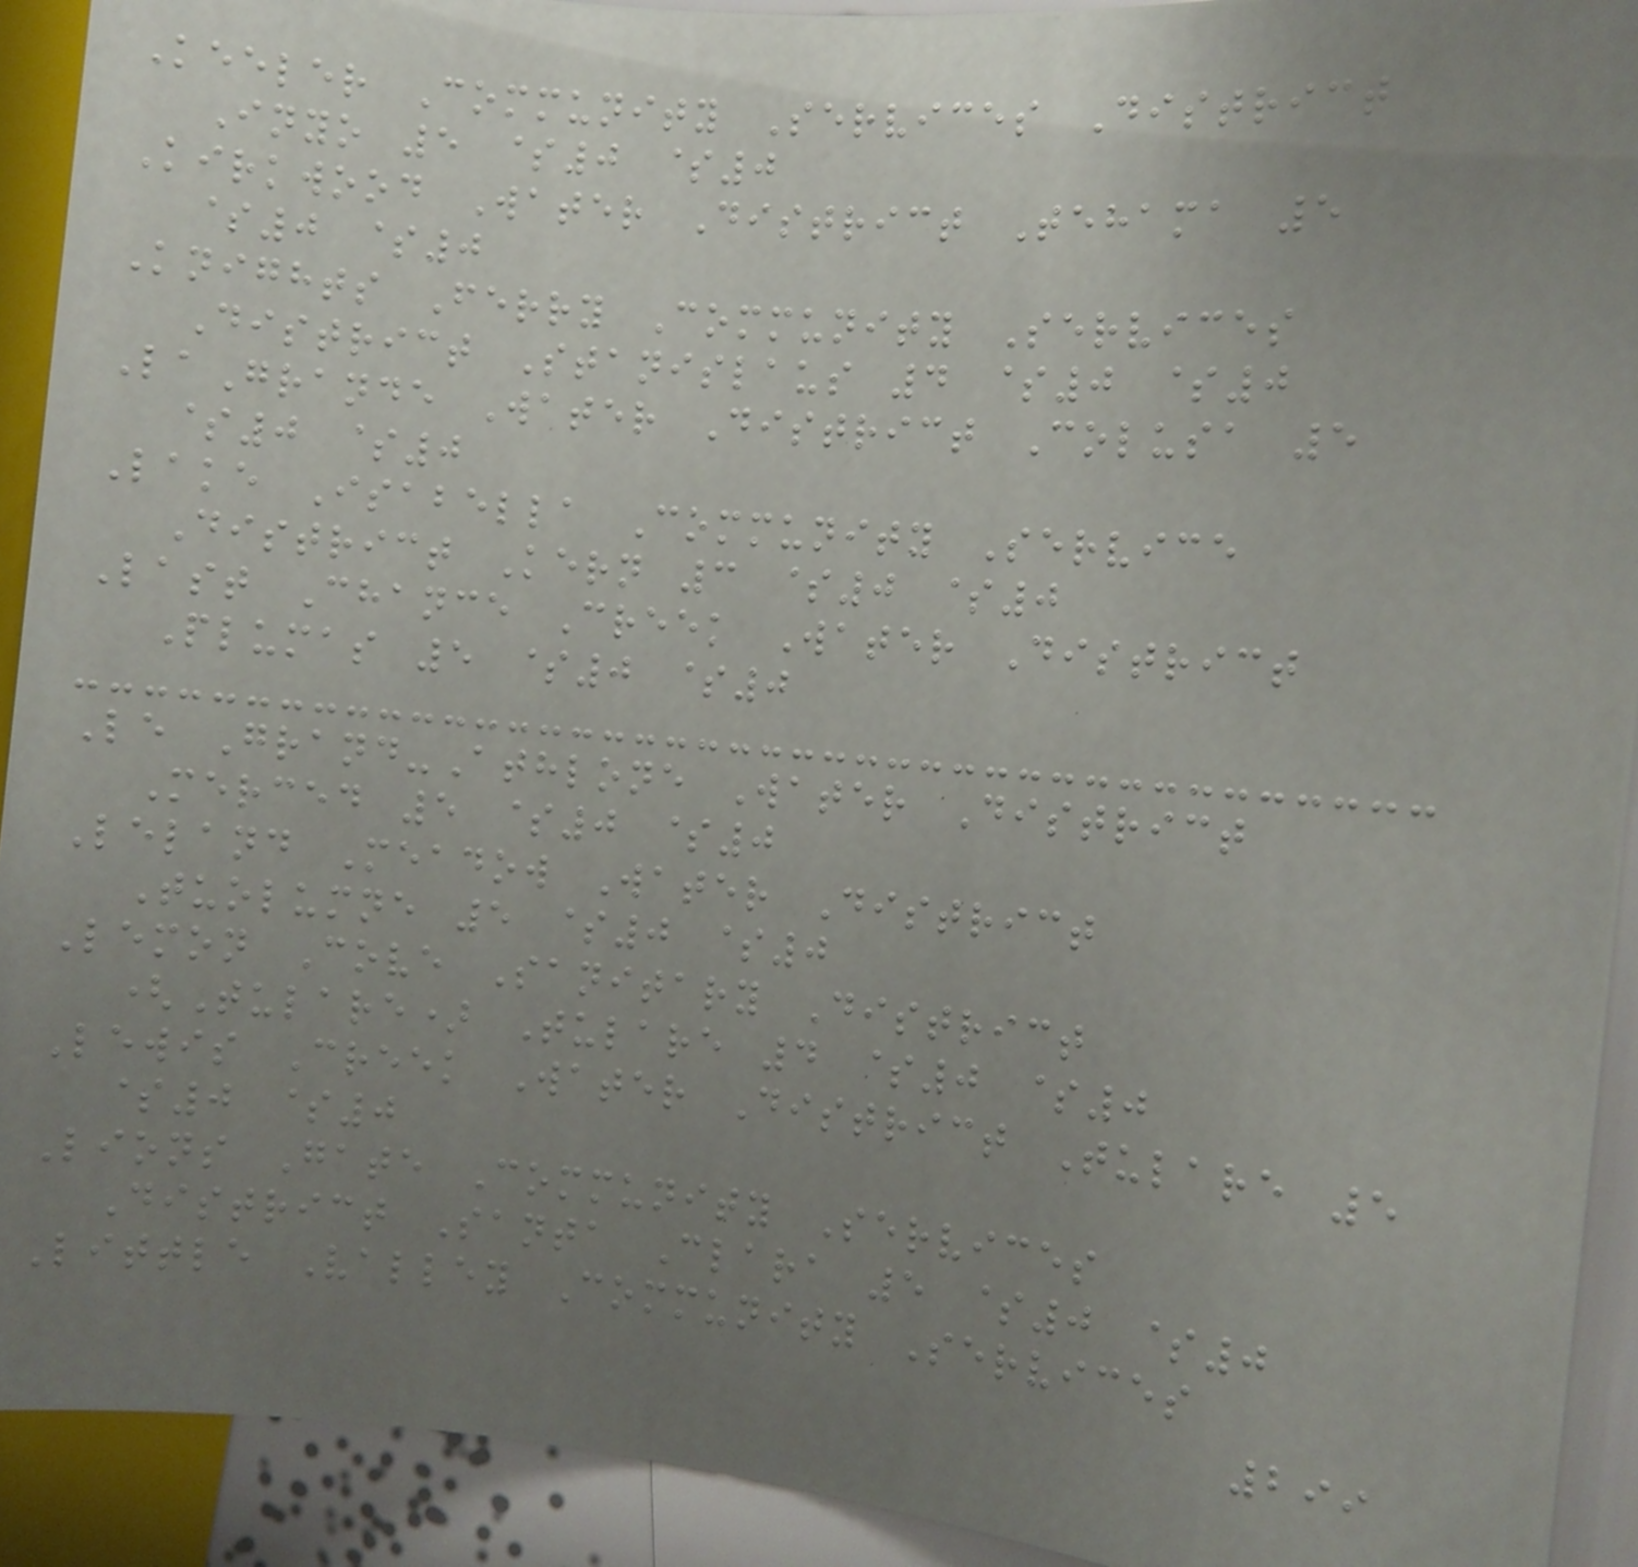Keeler Community Services District
Inyo 5 $0 $0
Kirkwood Water District Tehama 5
$0 $0
Knights Ferry Community Services
District Stanislaus 4 $0 $0
LaGrande Water District Colusa 5
$0 $0
Lake Isabella Community Service
District Kern 3 $0 $0
Last Chance Creek Water District
Plumas 5 $0 $0
Le Grand-Athlone Water District
Merced 5 $0 $0
Leland Meadow Water District
Tuolumne 5 $0 $0
Lemon Cove Sanitary District
(Tulare) Tulare 4 $0 $0
Lewis Creek Water District Tulare 5
$0 $0
Lions Gate Community Services
District Santa Clara 5 $0 $0
Little Valley Community Services
299
